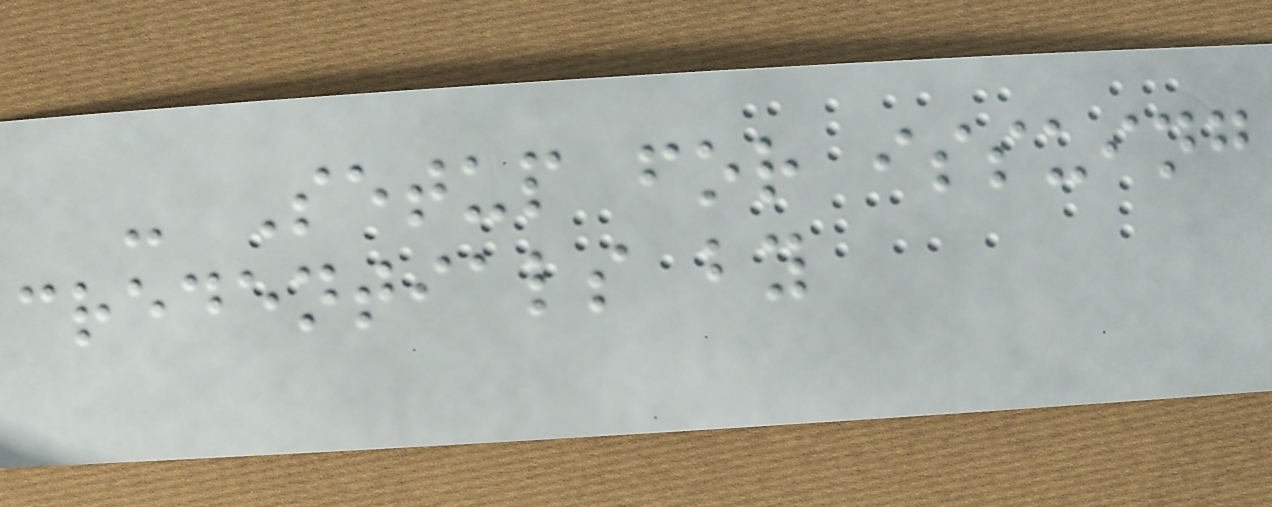- Setup for issuing
credentials by
